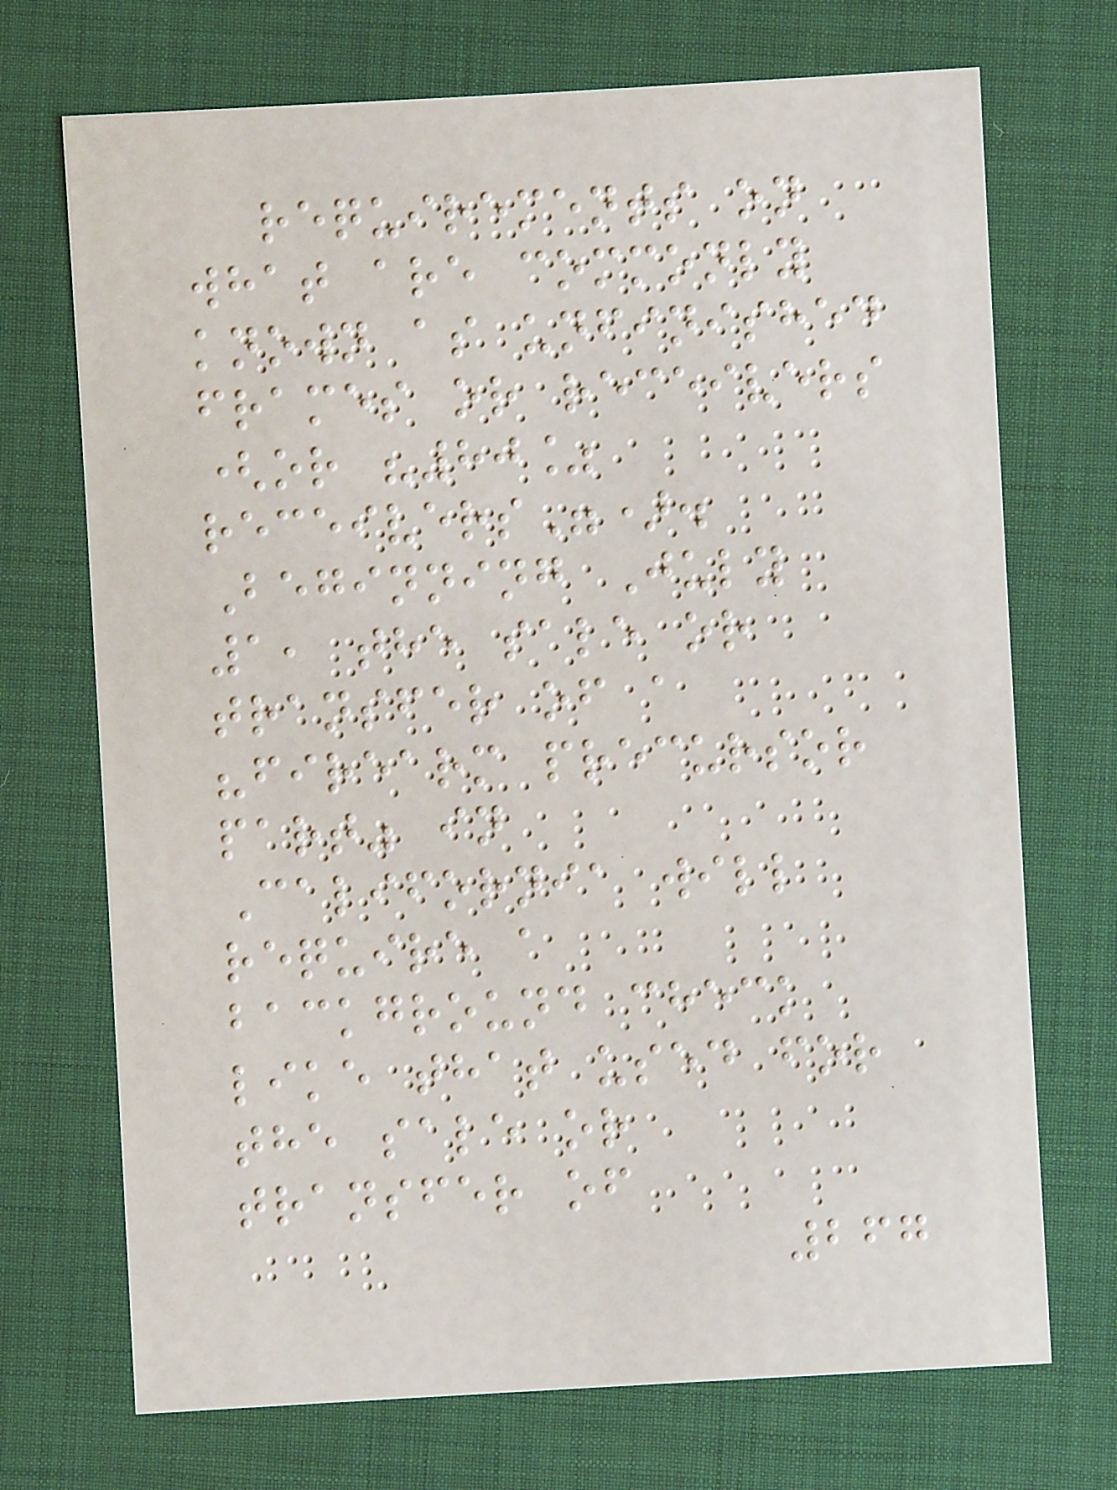requirements on
what are commonly
known as unfinished
frames or receivers
(or "80%
receivers").
Beginning July
1, the sale or
transfer of a
"firearm precursor
part" in
California will
require a
background check
like that used for
the sale or
transfer of
267
